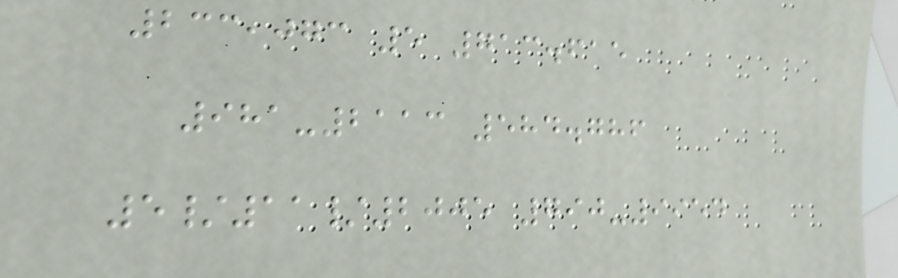233,073 5 713.615
981-2113 584.786
5/11/2005 790-9954
